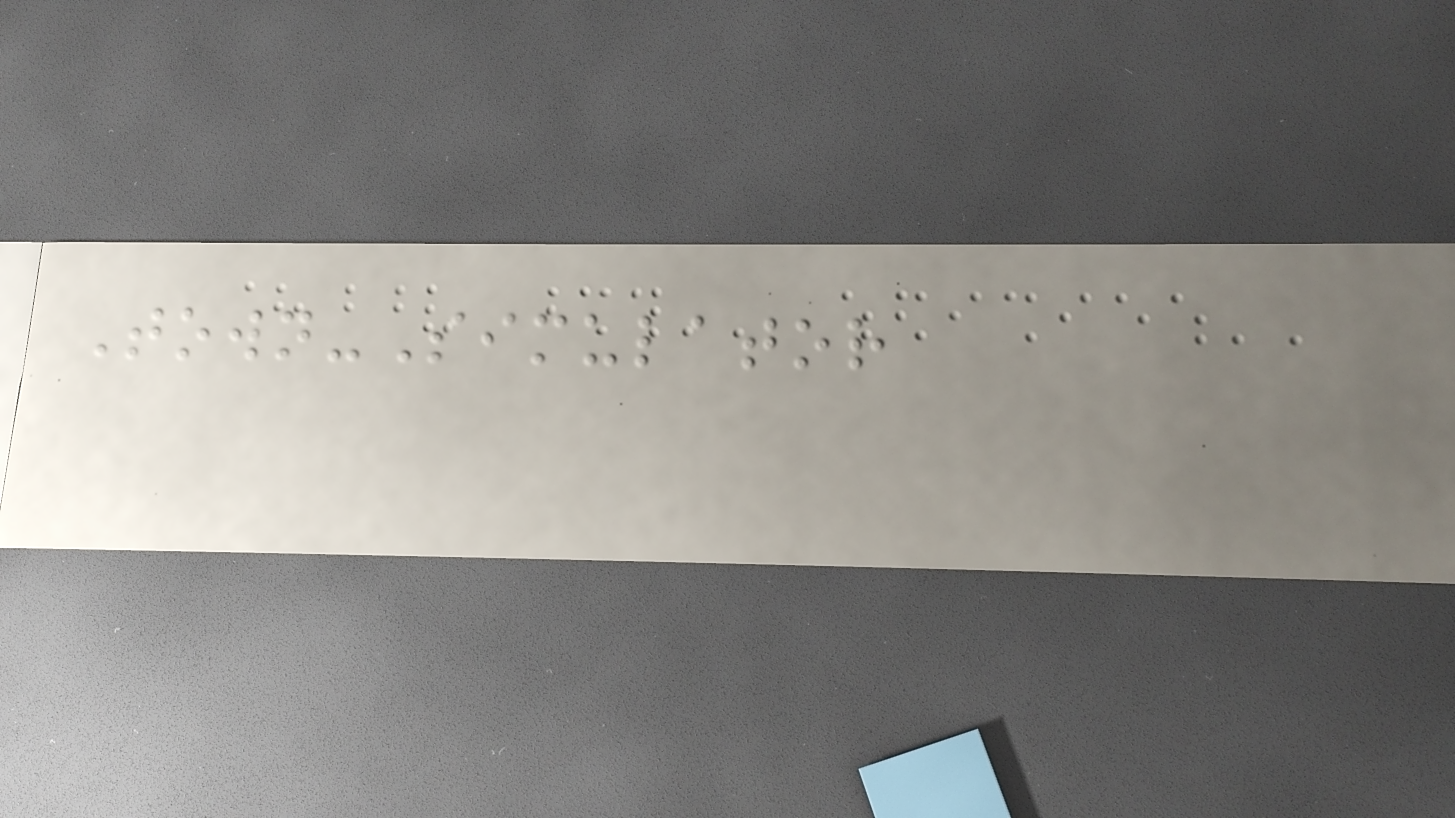Town-Simulator
